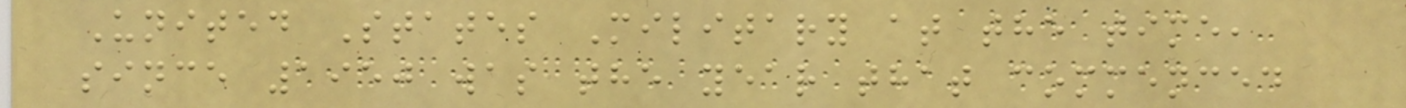United States Military at the time,
since 1950 was the year that commenced
